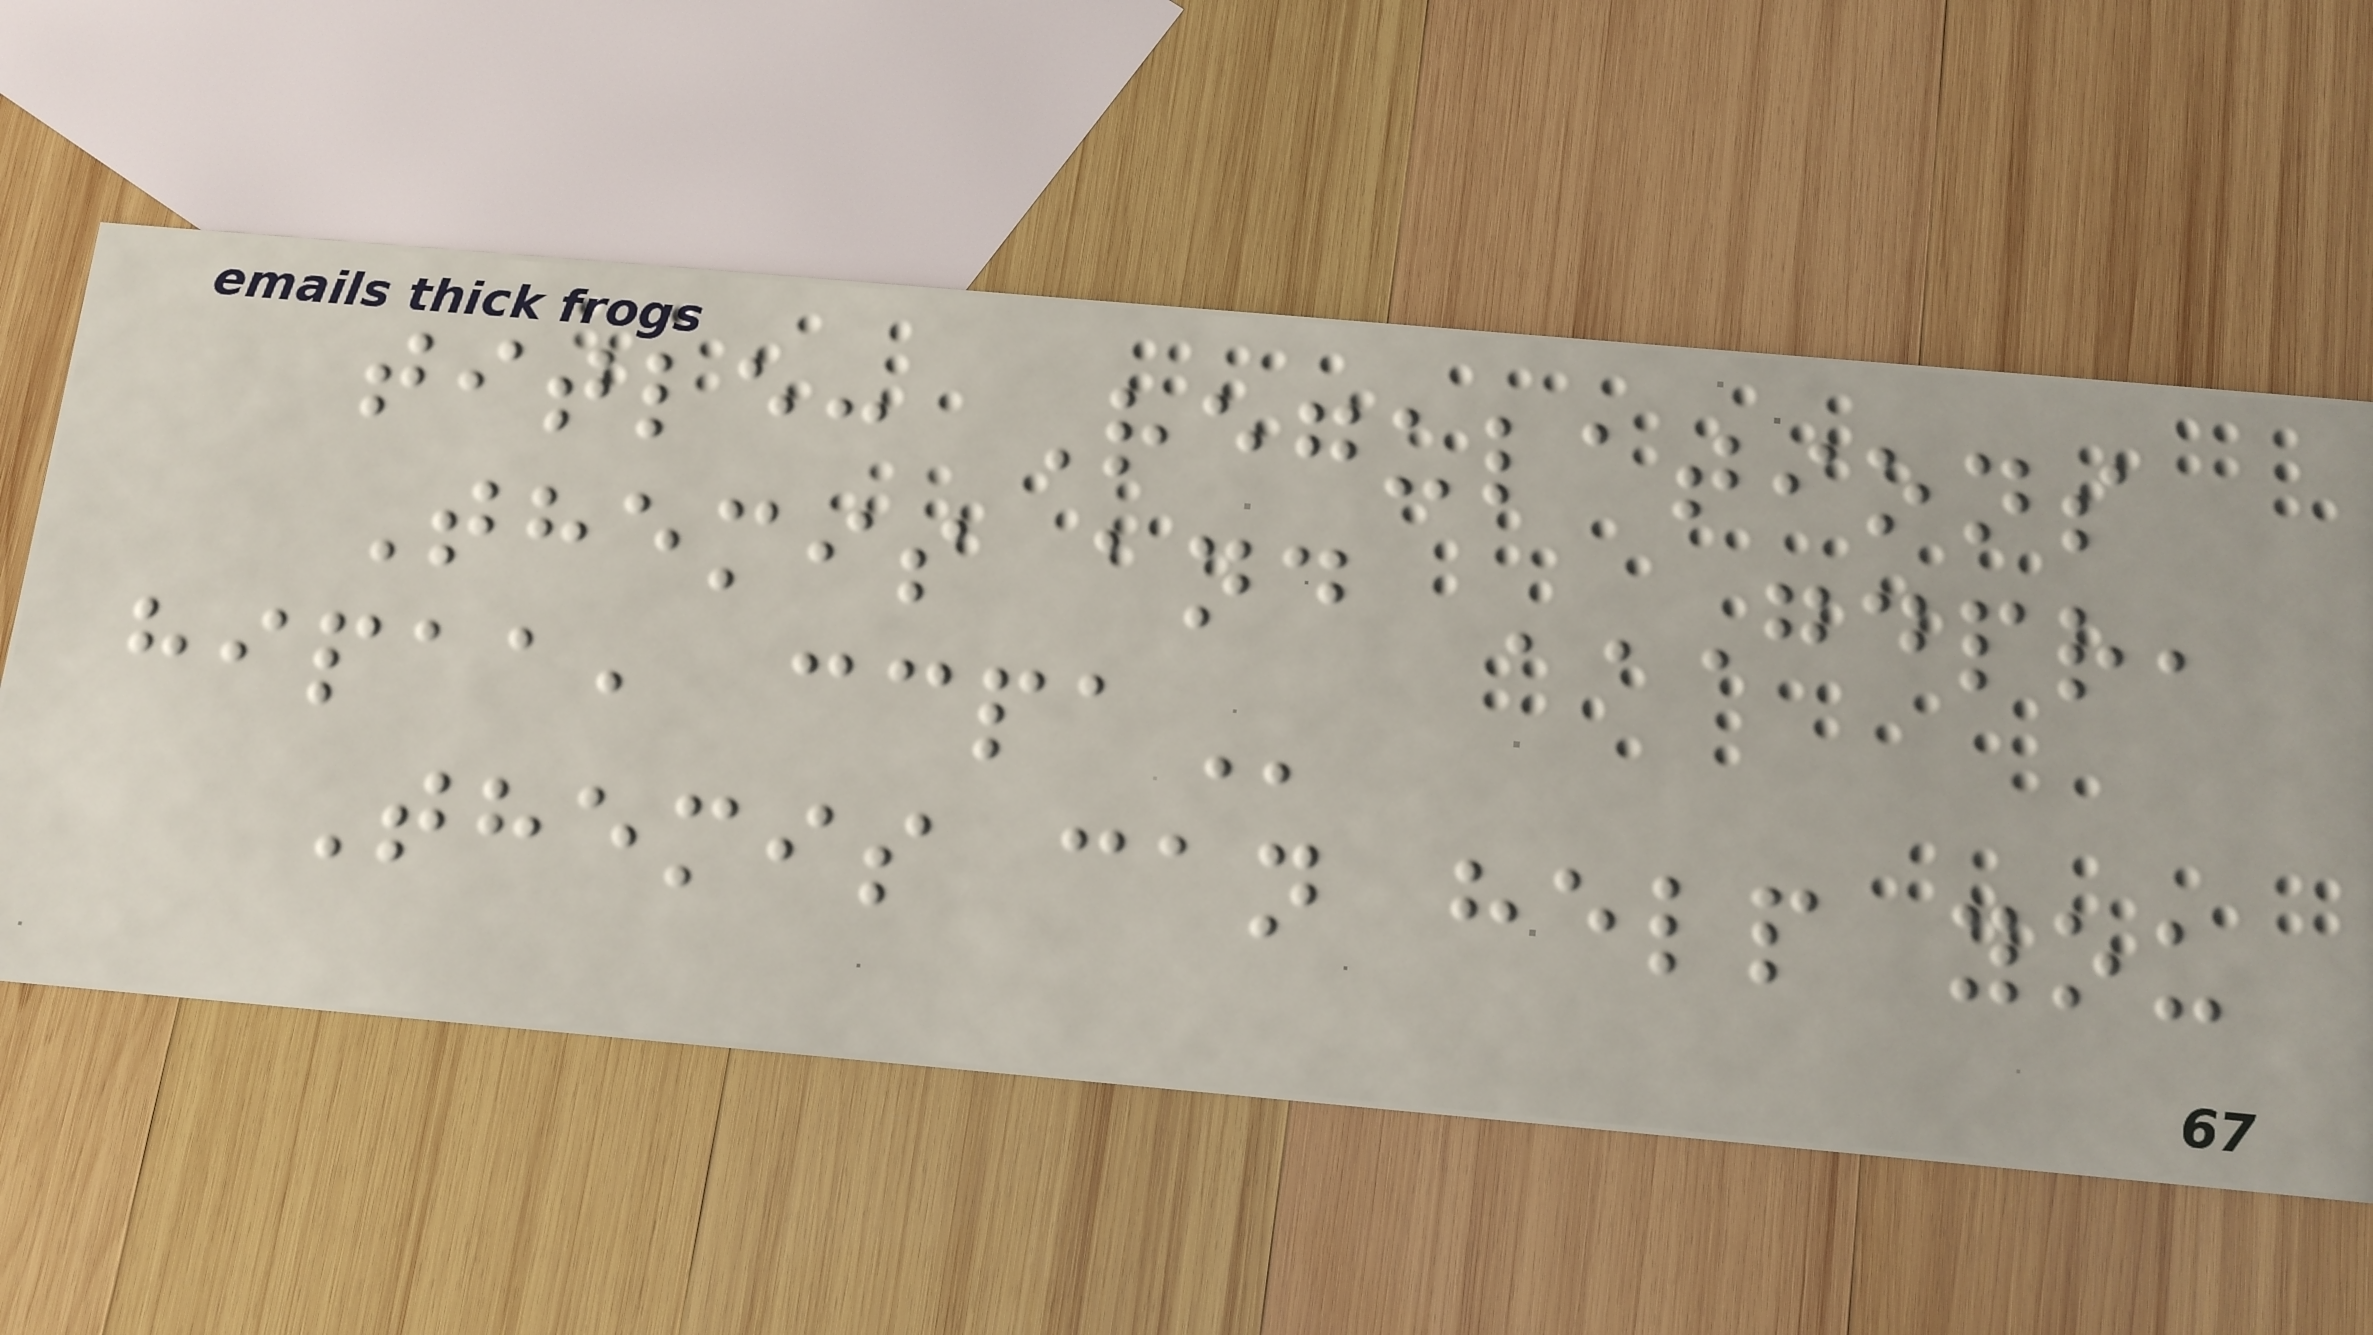title: Regulations
Themis and GDPR,
HIPAA, CCPA
Themis can help you
